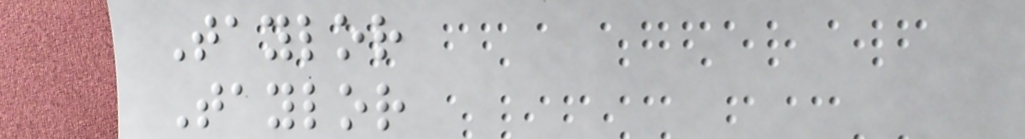Taylor
Taylor
